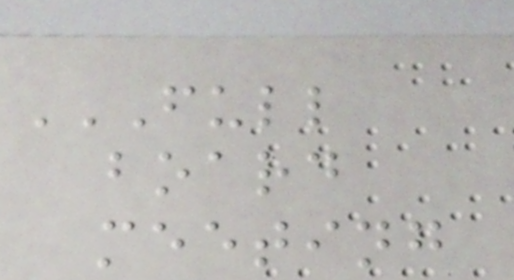FULL
BOARD
MEETING
